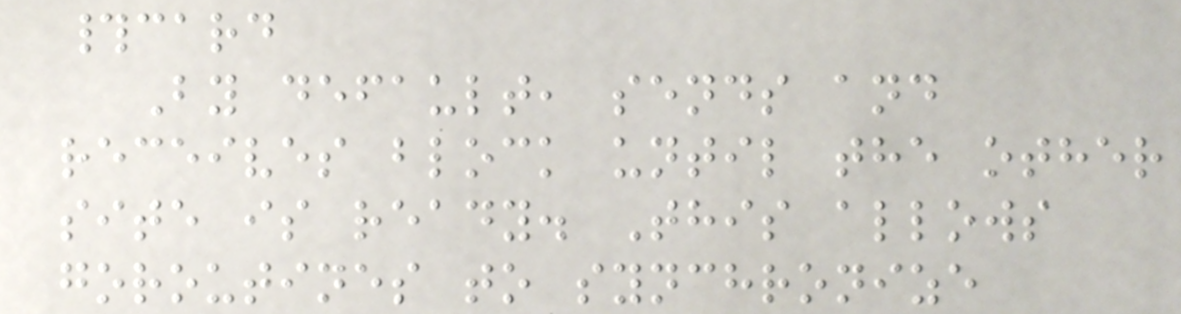#card
By default, sends and
receives block until the other
site is ready. This allows
goroutines to synchronize
